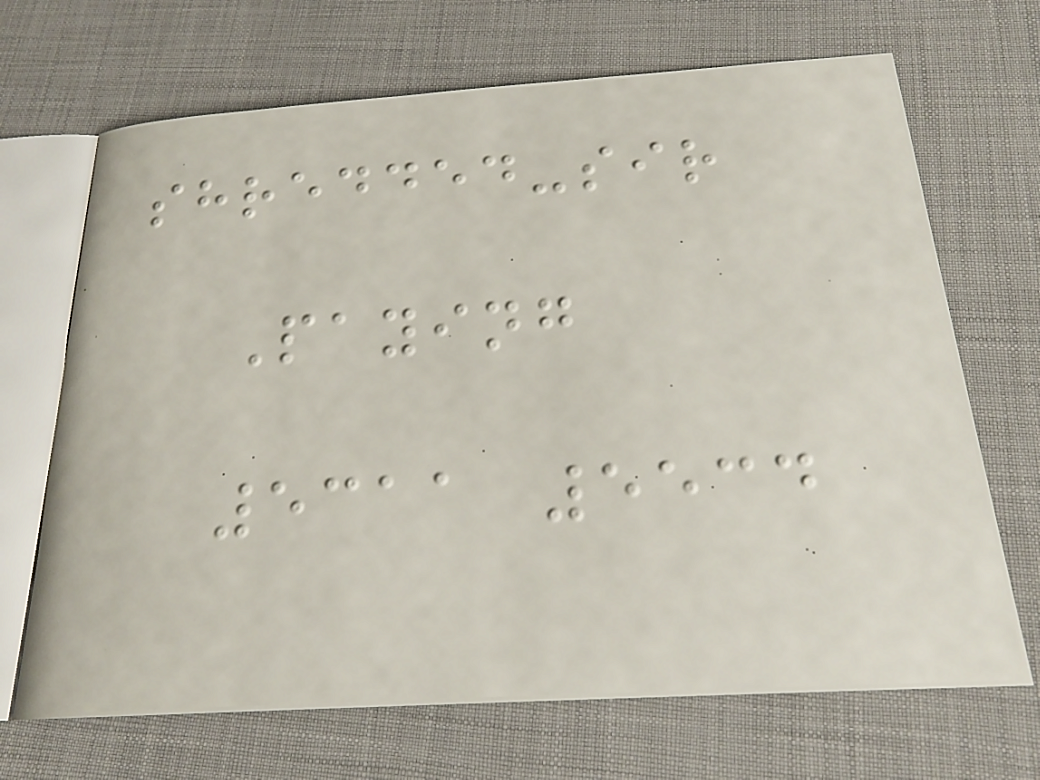shredded-sir
Paying
5311 5534
